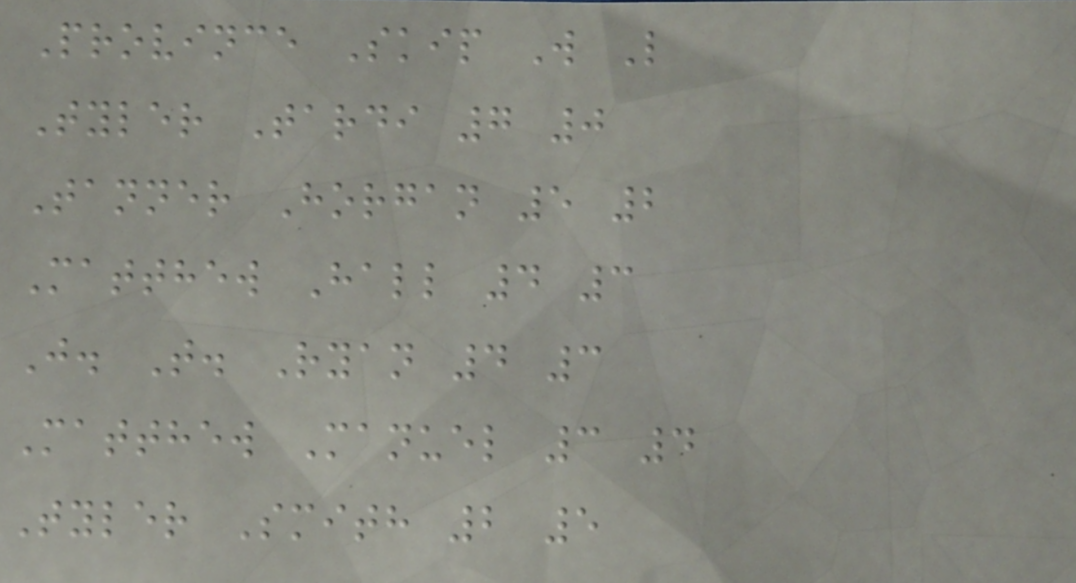Province Skip W L
Tyler Tardi 7 0
Tanner Horgan 5 2
Matthew Hall 4 3
J. T. Ryan 4 3
Matthew Manuel 3 4
Tyler Smith 2 5
